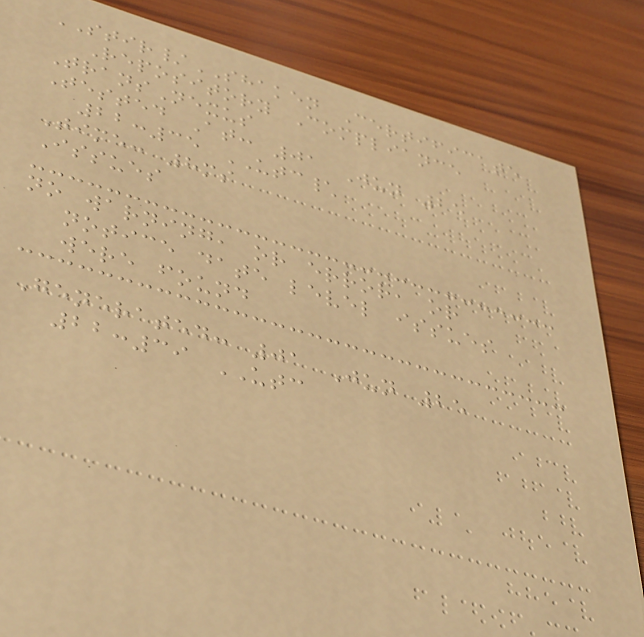STIR/SHAKEN Certificate
Repository Compliance
TransNexus
Tested At: 01 Jun 25
22:35 UTC\
Time: 8ms
Issues
no warning, or error, or
notice date level issues
were found
Generated: 01 Jun 25
22:39 UTC
